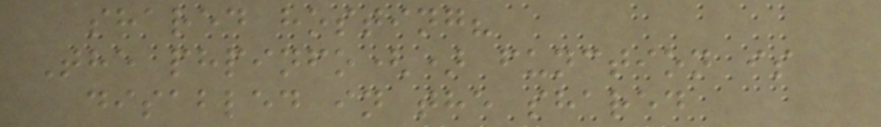shared hosting?
The phpinfo() function is
disabled in the shared
